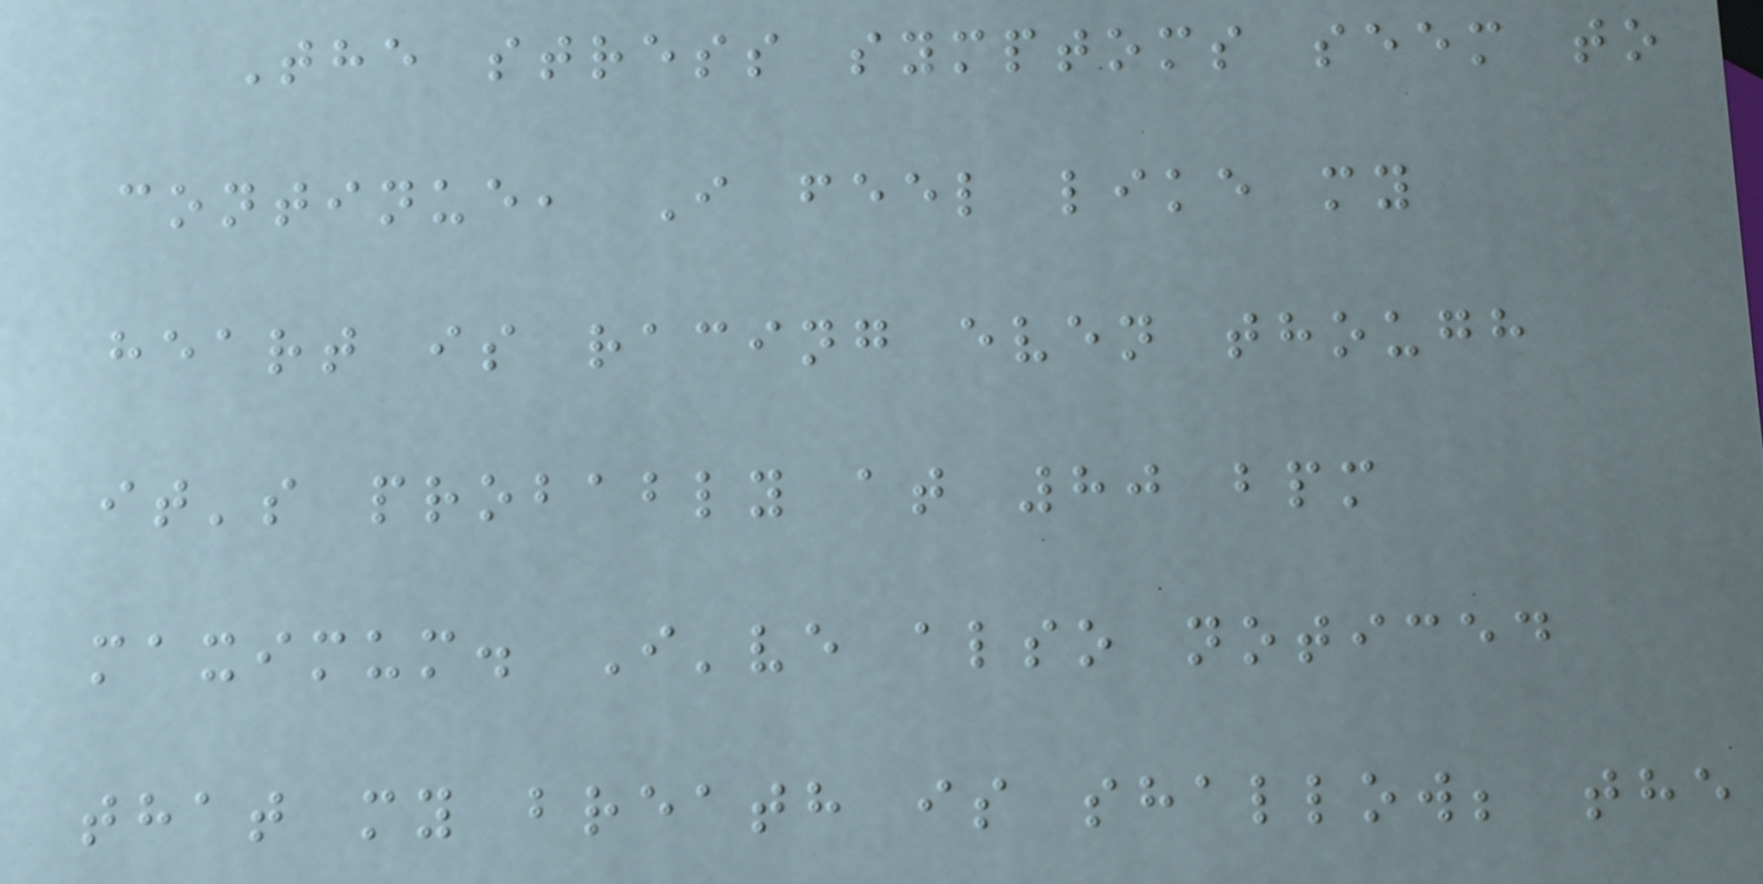The stress symptoms seem to
continue, I feel like my
heart is racing even though
it's probably at 80 bpm
maximum. I've also noticed
that my breath is shallow; the
